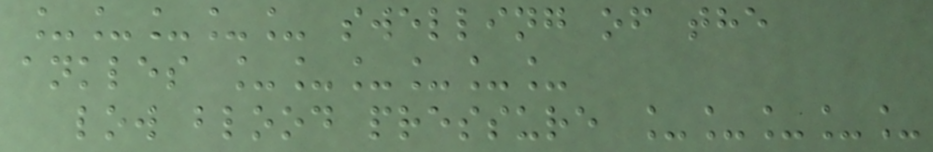_____ swelling of the
ankles ______
low blood pressure _____
